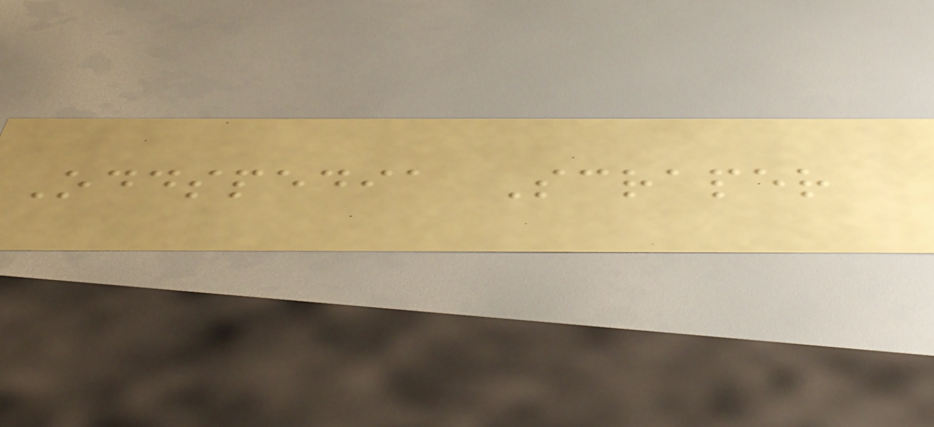Oddspedia Scraper
